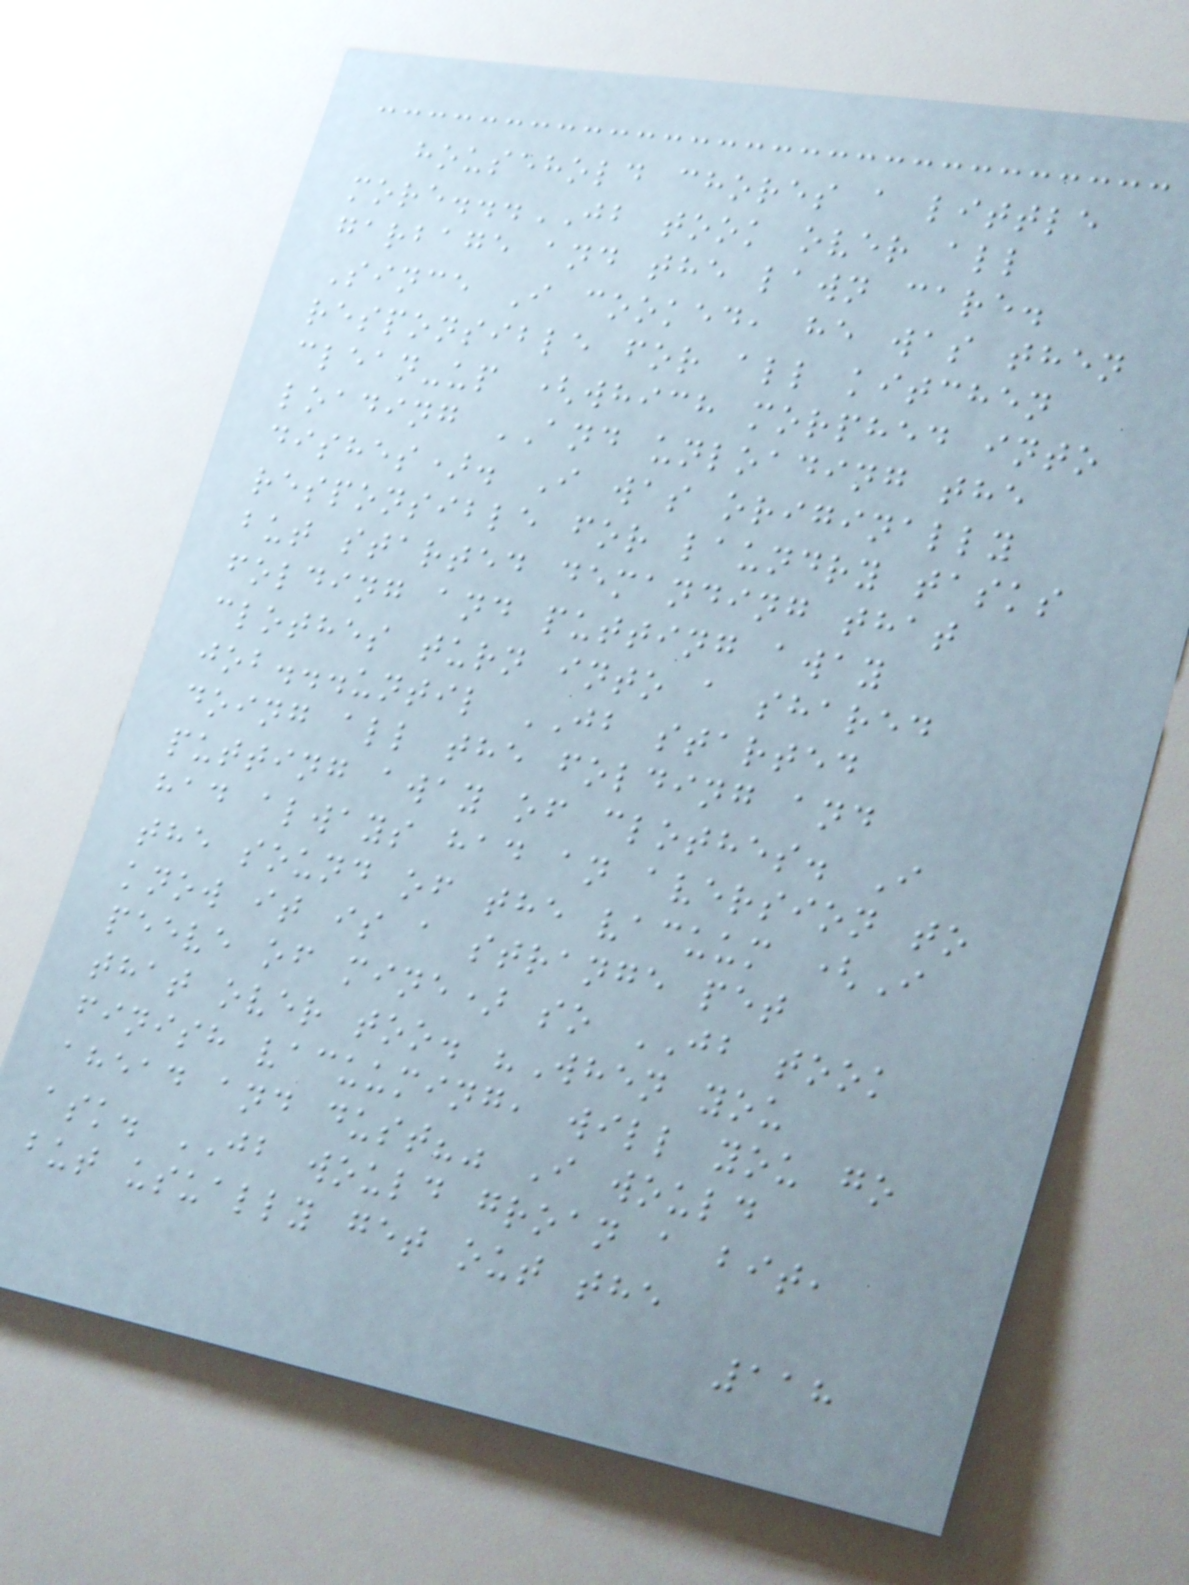household chores a little
more...JB took over all
garbage and the lawn care.
Since I cooked, he was then
responsible for all kitchen
clean-up (which morphed into
loading AND unloading the
dishes). I was originally
responsible for laundry tasks
but started demanding that
folding and putting away
clothes turn into a shared
job...until JB started
doing all the folding and
putting away of clothes. I
had always had an aversion to
the sound of the vacuum (I
know it is a strange pet
peeve of mine) so JB took
that over too. "When you
finish vacuuming, will you go
ahead and dust?" I would
ask. JB would groan a bit,
but usually get out the
118
